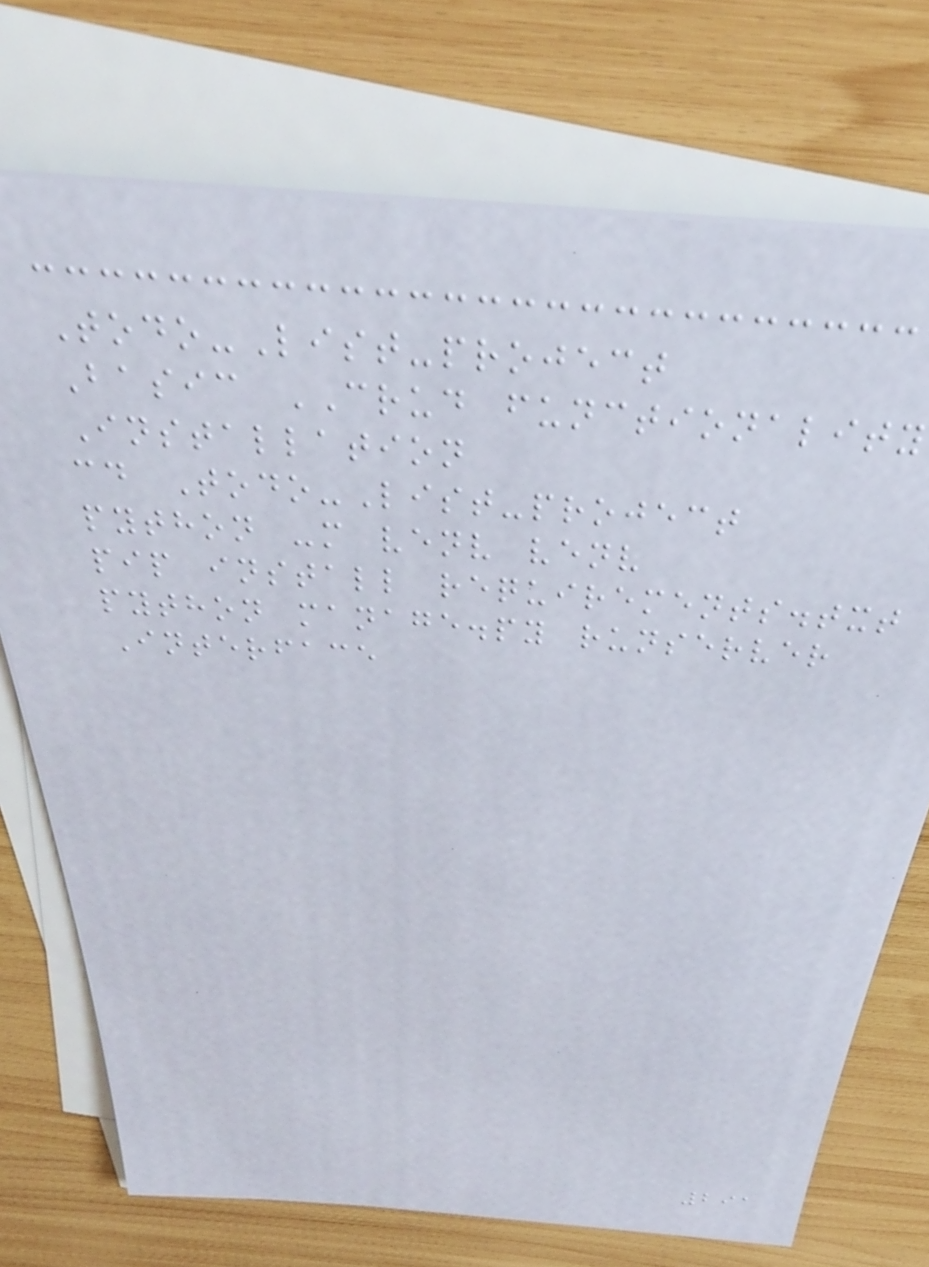Todo-List-project
Basic CRUD functionality
Installation
cd Todo-List-project
python -m venv venv
pip install requirements.txt
python manage.py runserver
Interface
291
